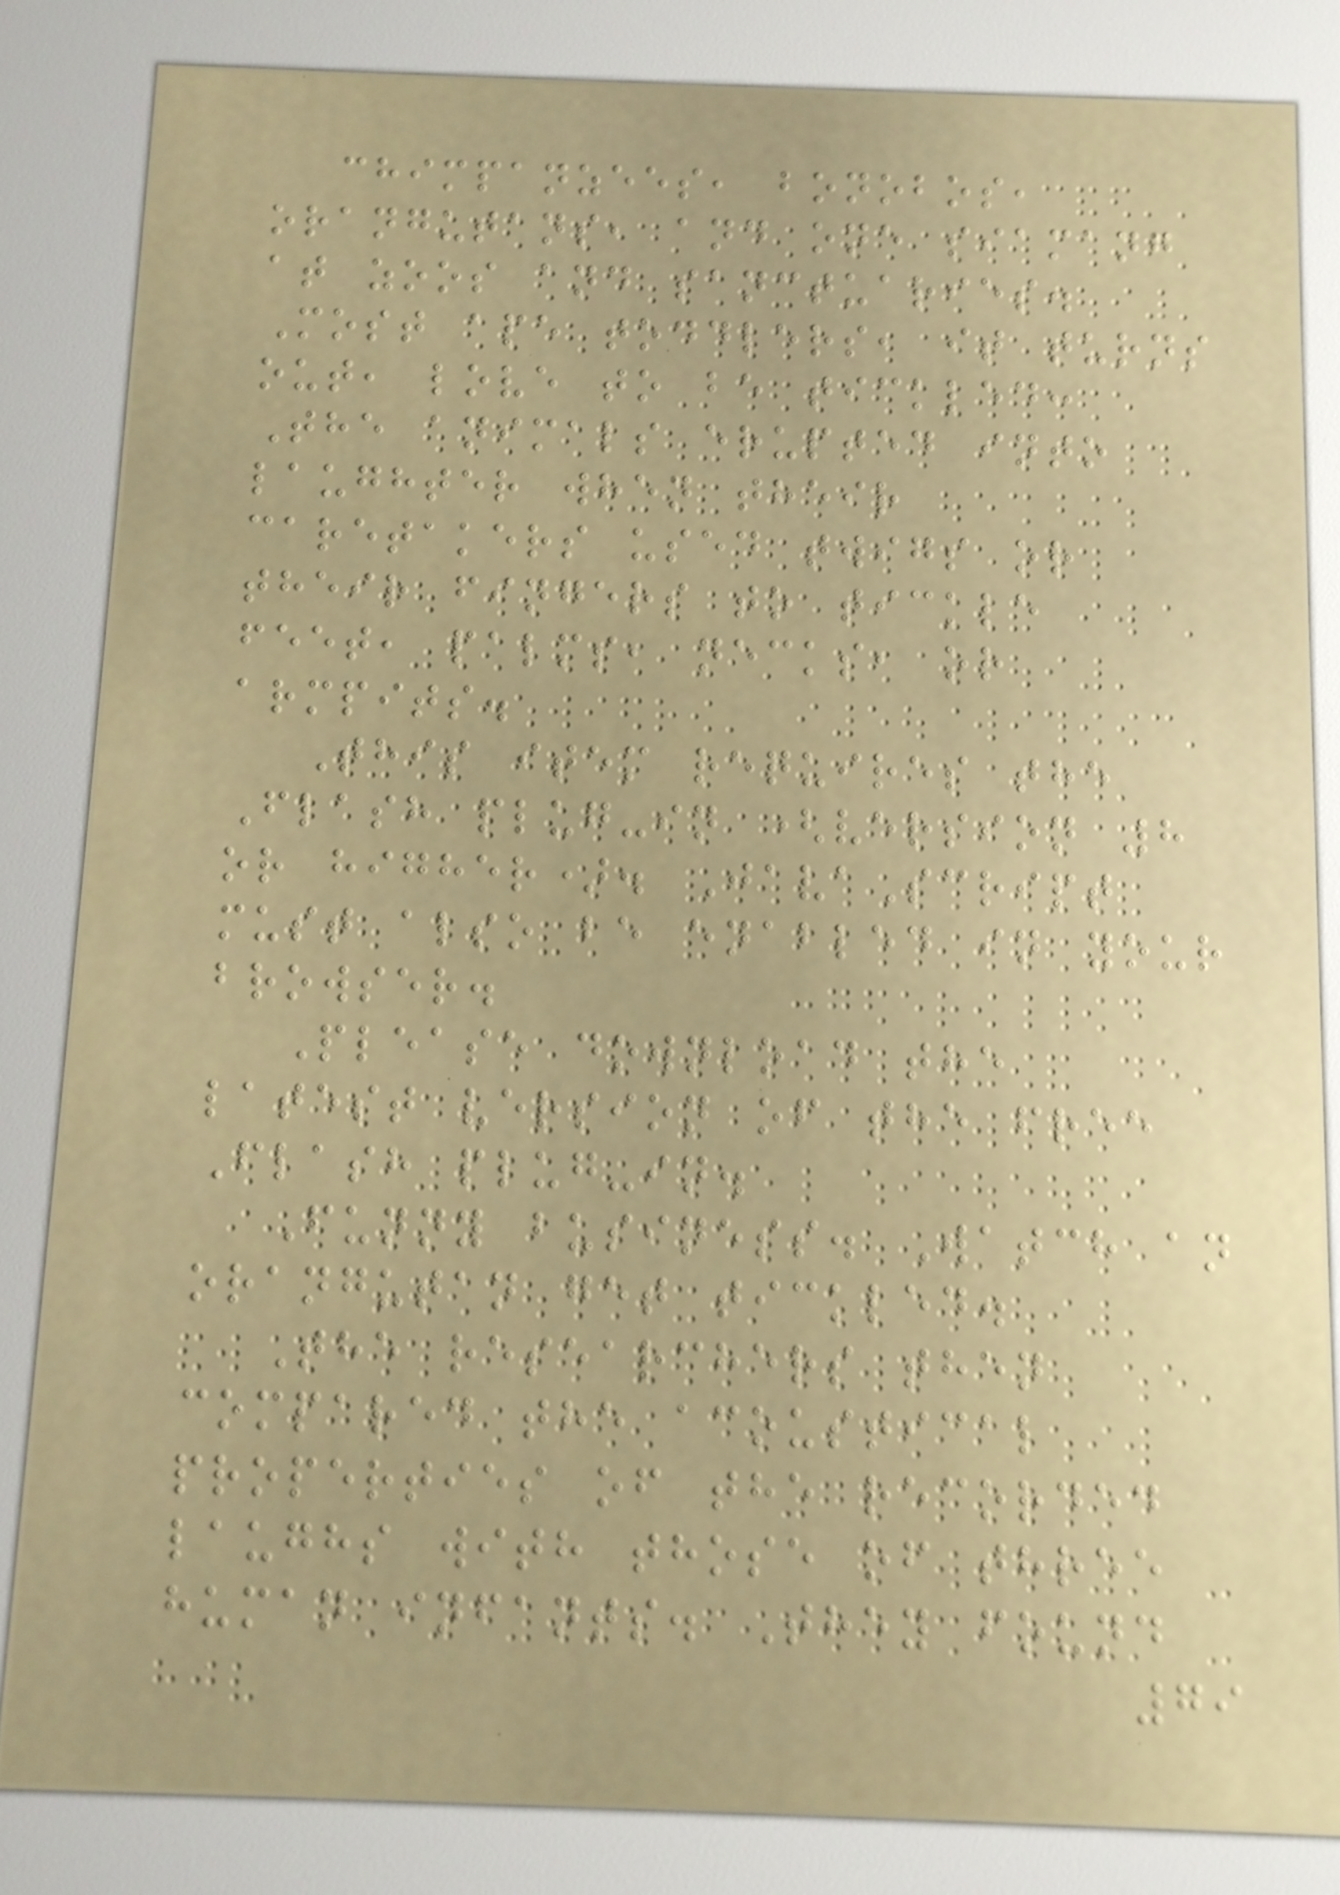chimpanzees, bonobos,
orangutans, and one siamang
at zoos and sanctuaries.
Most ape toddlers, it turns
out, love to be tickled:
The animals erupted into
laughter when their
caretakers used twigs or
their fingers to tickle
feet, palms, necks, or
armpits.
This item requires the
Flash plug-in (version 8
or higher). JavaScript
must also be enabled in your
browser.
Please download the
latest version of the free
Flash plug-in.
Funny business. Watch an
orangutan get tickled.
The researchers then
compared the acoustical
properties of the recorded
laughs with those of three
human infants. They found
79
